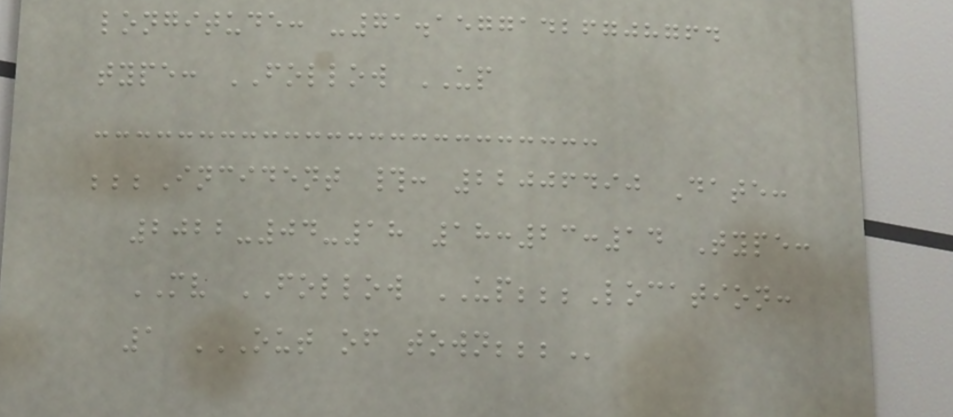longitude: -71.15771426708764
type: FOLLOW UP
;;;Incident #: 22006490 Date:
2022-04-18 18:23:14 Type:
MV FOLLOW UP;;;Location:
1 OUT OF TOWN;;;
